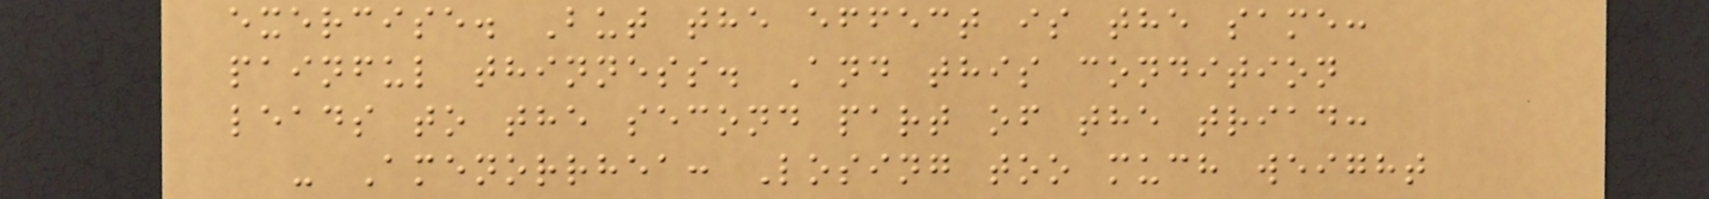exercise. But the effect is the same:
painful thinness. And this condition
leads to the second part of the triad:
- Amenorrhea: Losing too much weight
